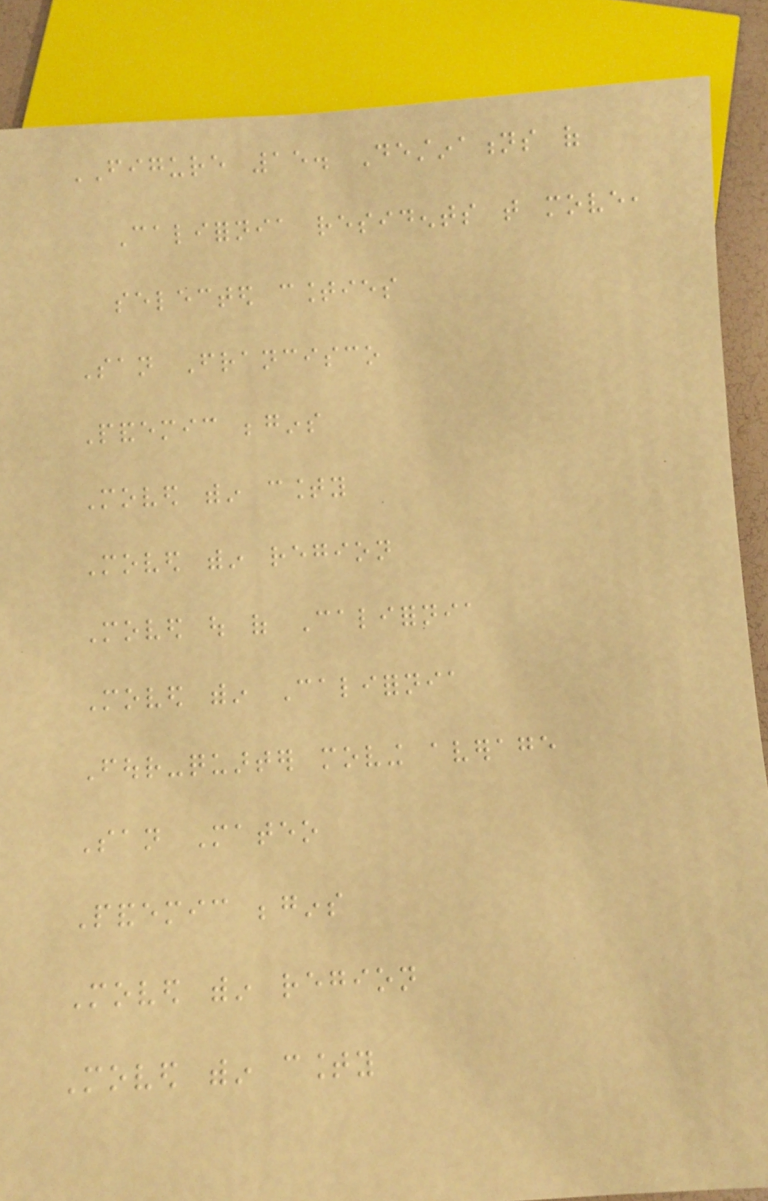FIGURE 15. Destinations of
California residents that move,
selected counties
San Francisco
Pandemic begins
Moved within county
Moved within region
Moved out of California
Moved within California
Four-quarter moving average
San Mateo
Pandemic begins
Moved within region
Moved within county
